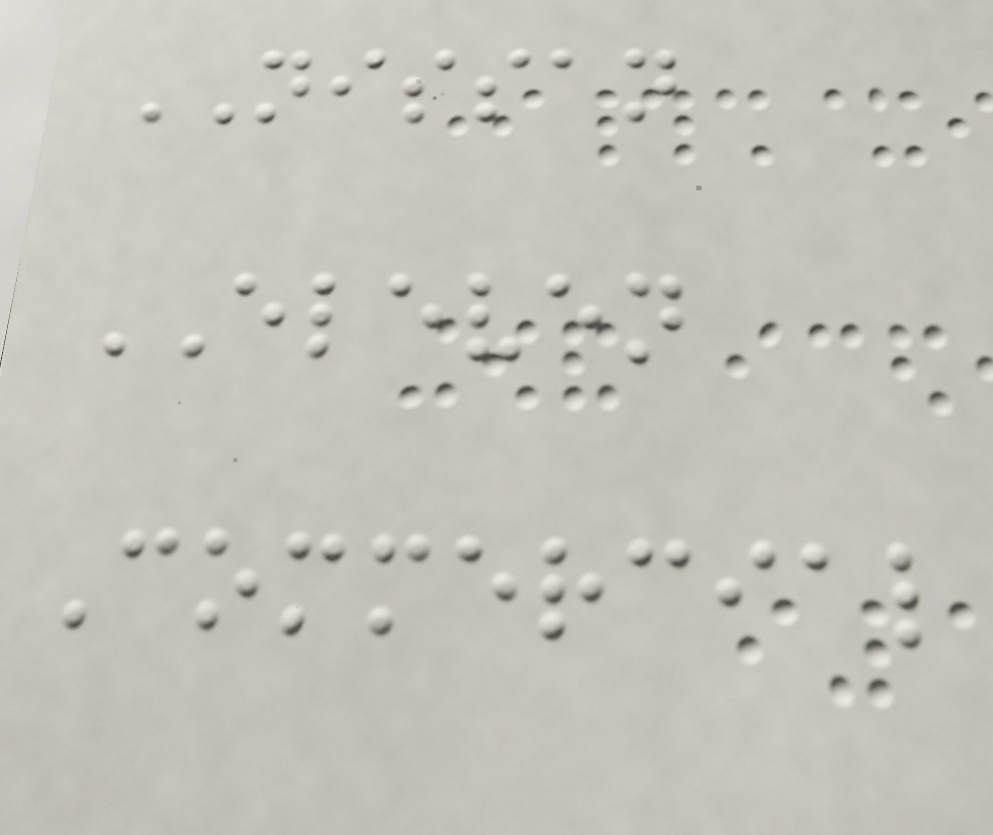NISSAN
ELEVEN
Commercial
